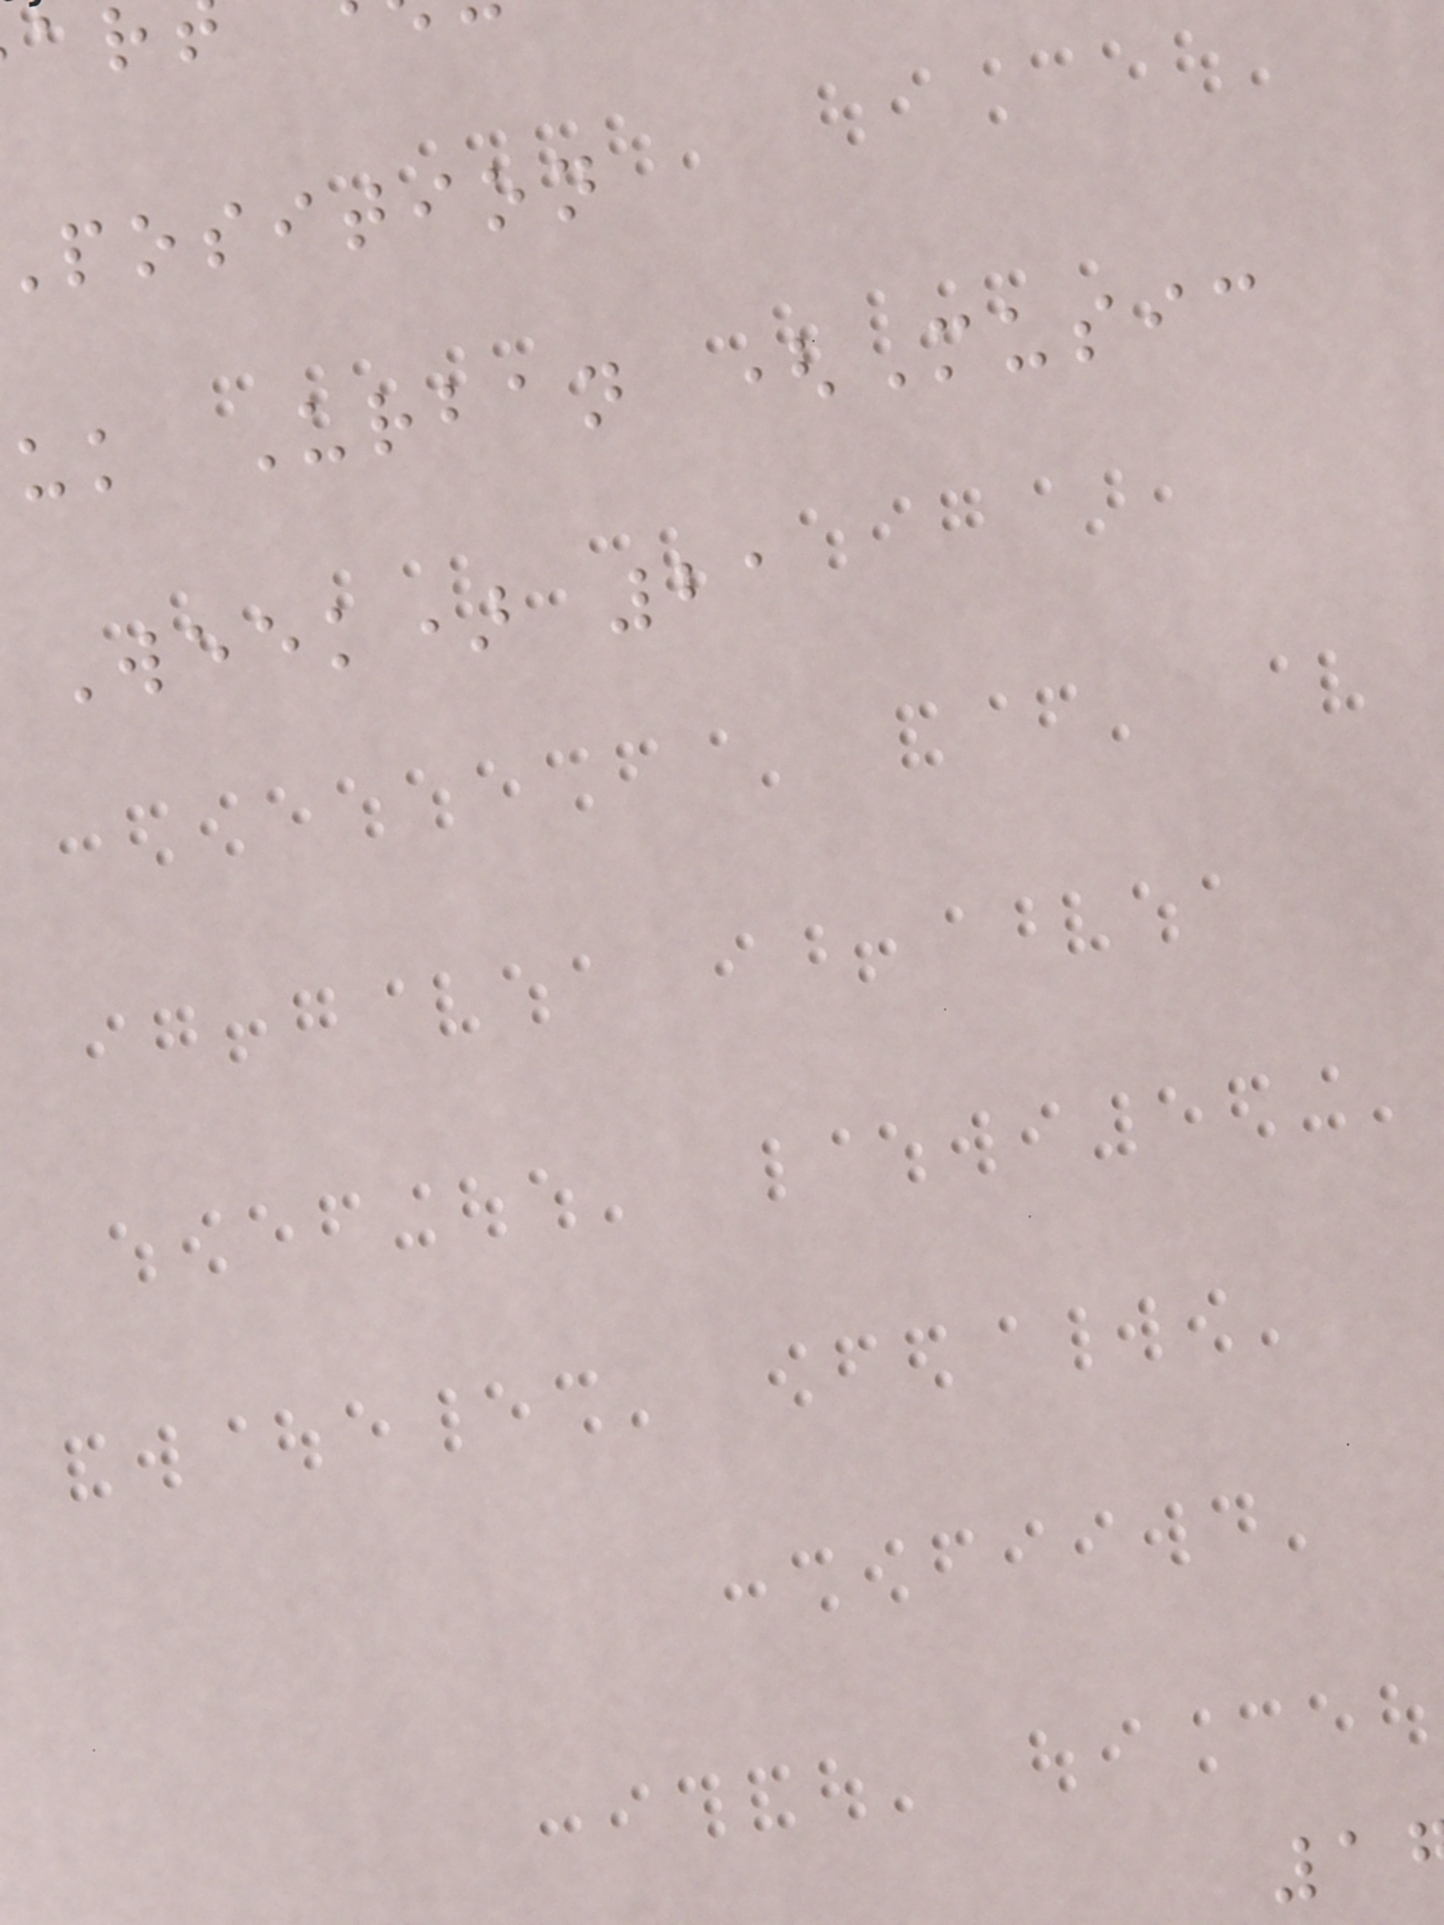position
uk Urban (Music
Week) 21
